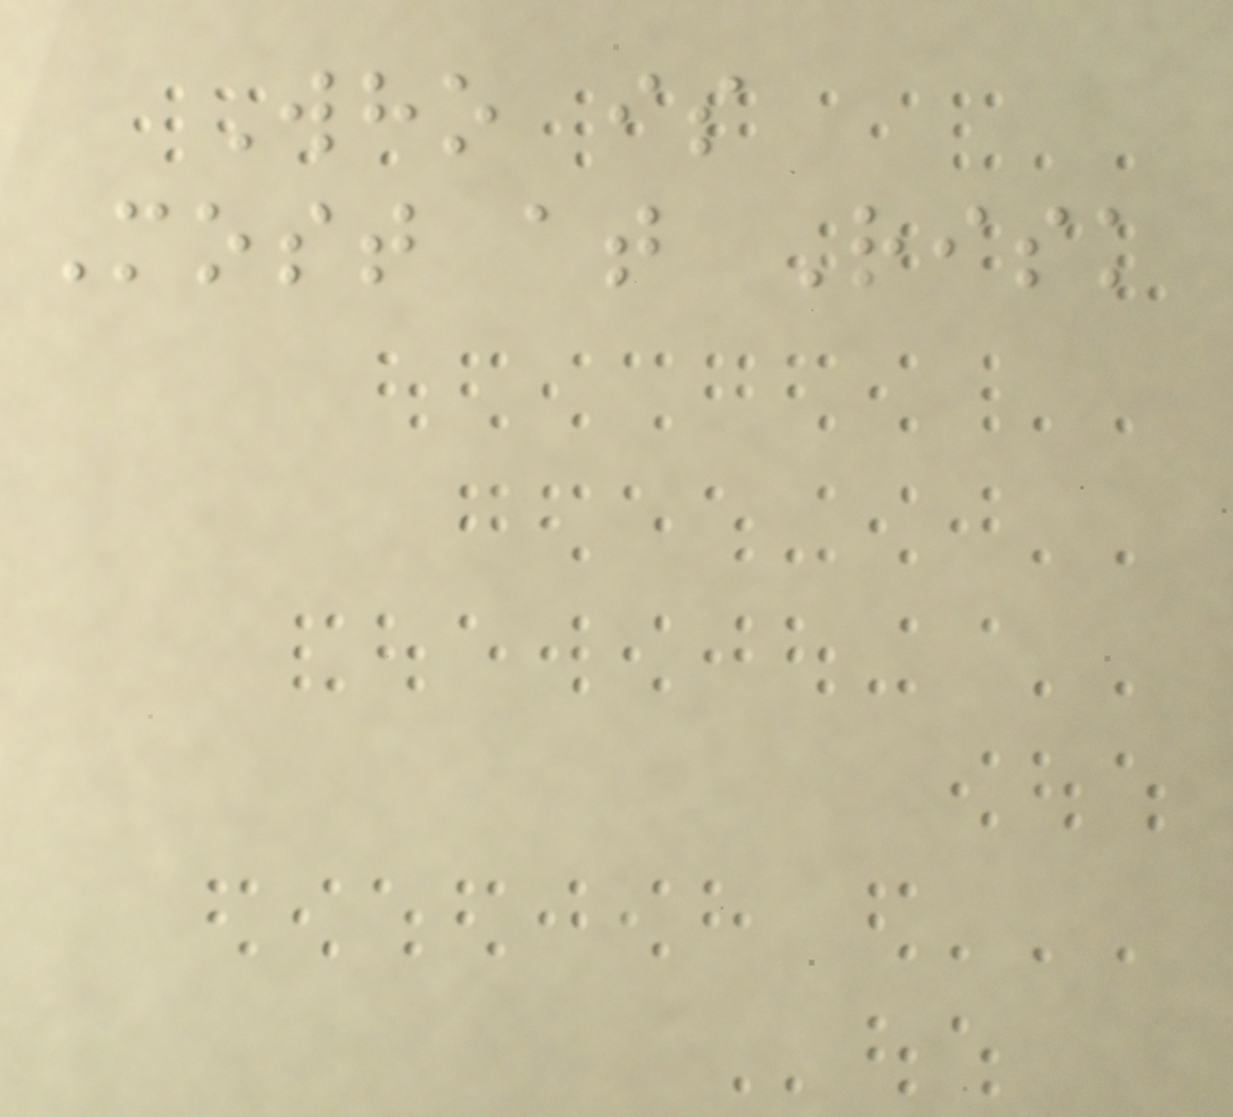Who is
Most at Risk
